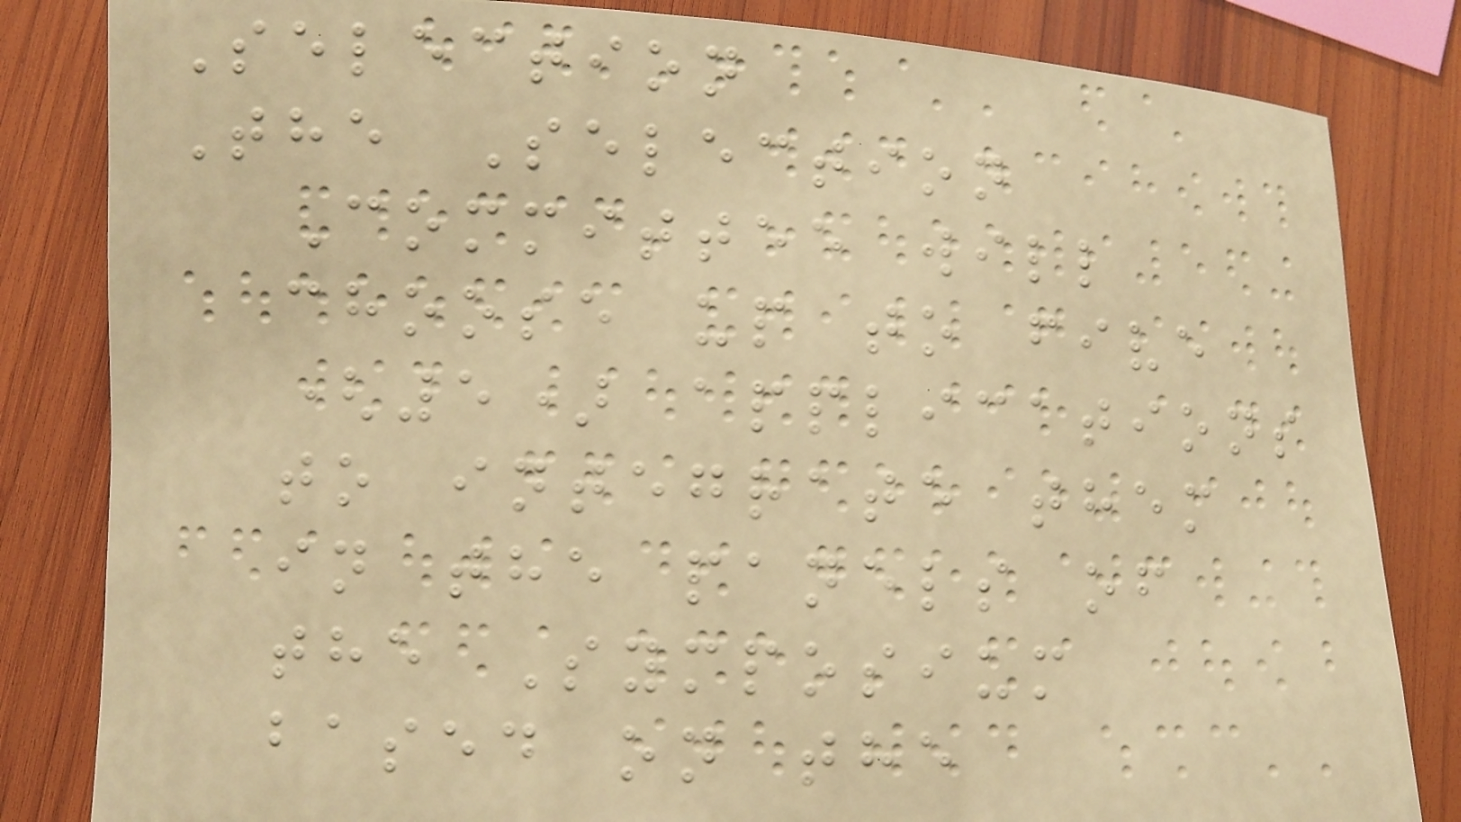Selection
The Selection
Committee will
choose up to five
(5) applications
to integrate them
in the panels of
the Symposium
based on the
